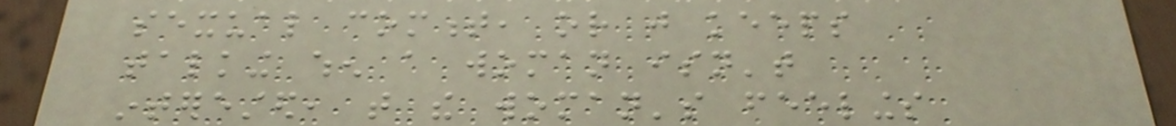sexual comment, or just keeps
talking when a woman isn't
interested, that the woman's feelings
